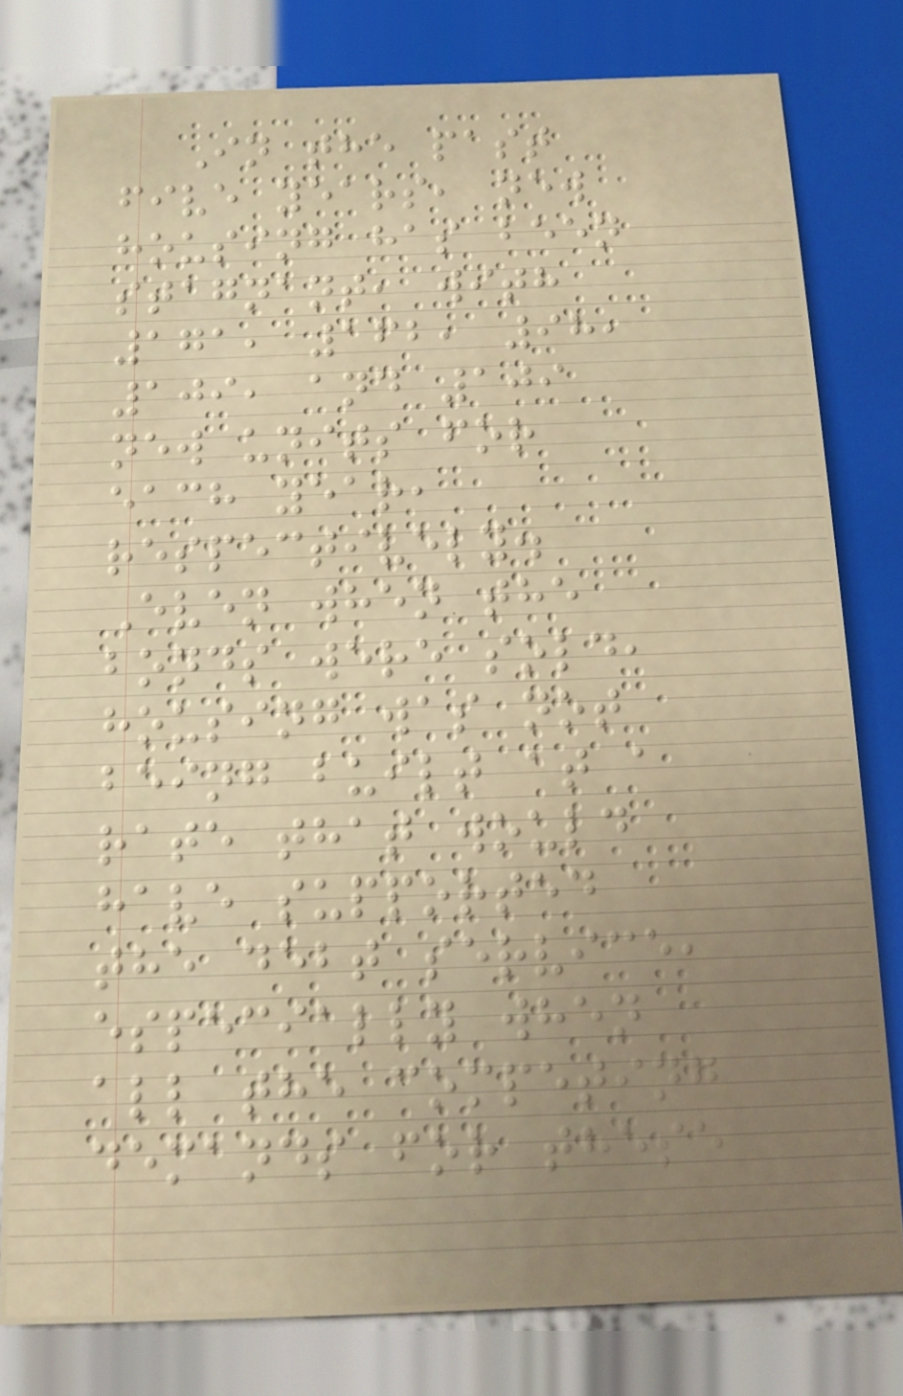In the past
five years, new
housing has been
stagnant, with
171, 162, 98,
109, and 109
new units for
each year,
respectively.
Even when the
bonds were sold,
housing was not
being built at a
rate that would
have supported
the debt service,
especially when
all the competing
demands for these
